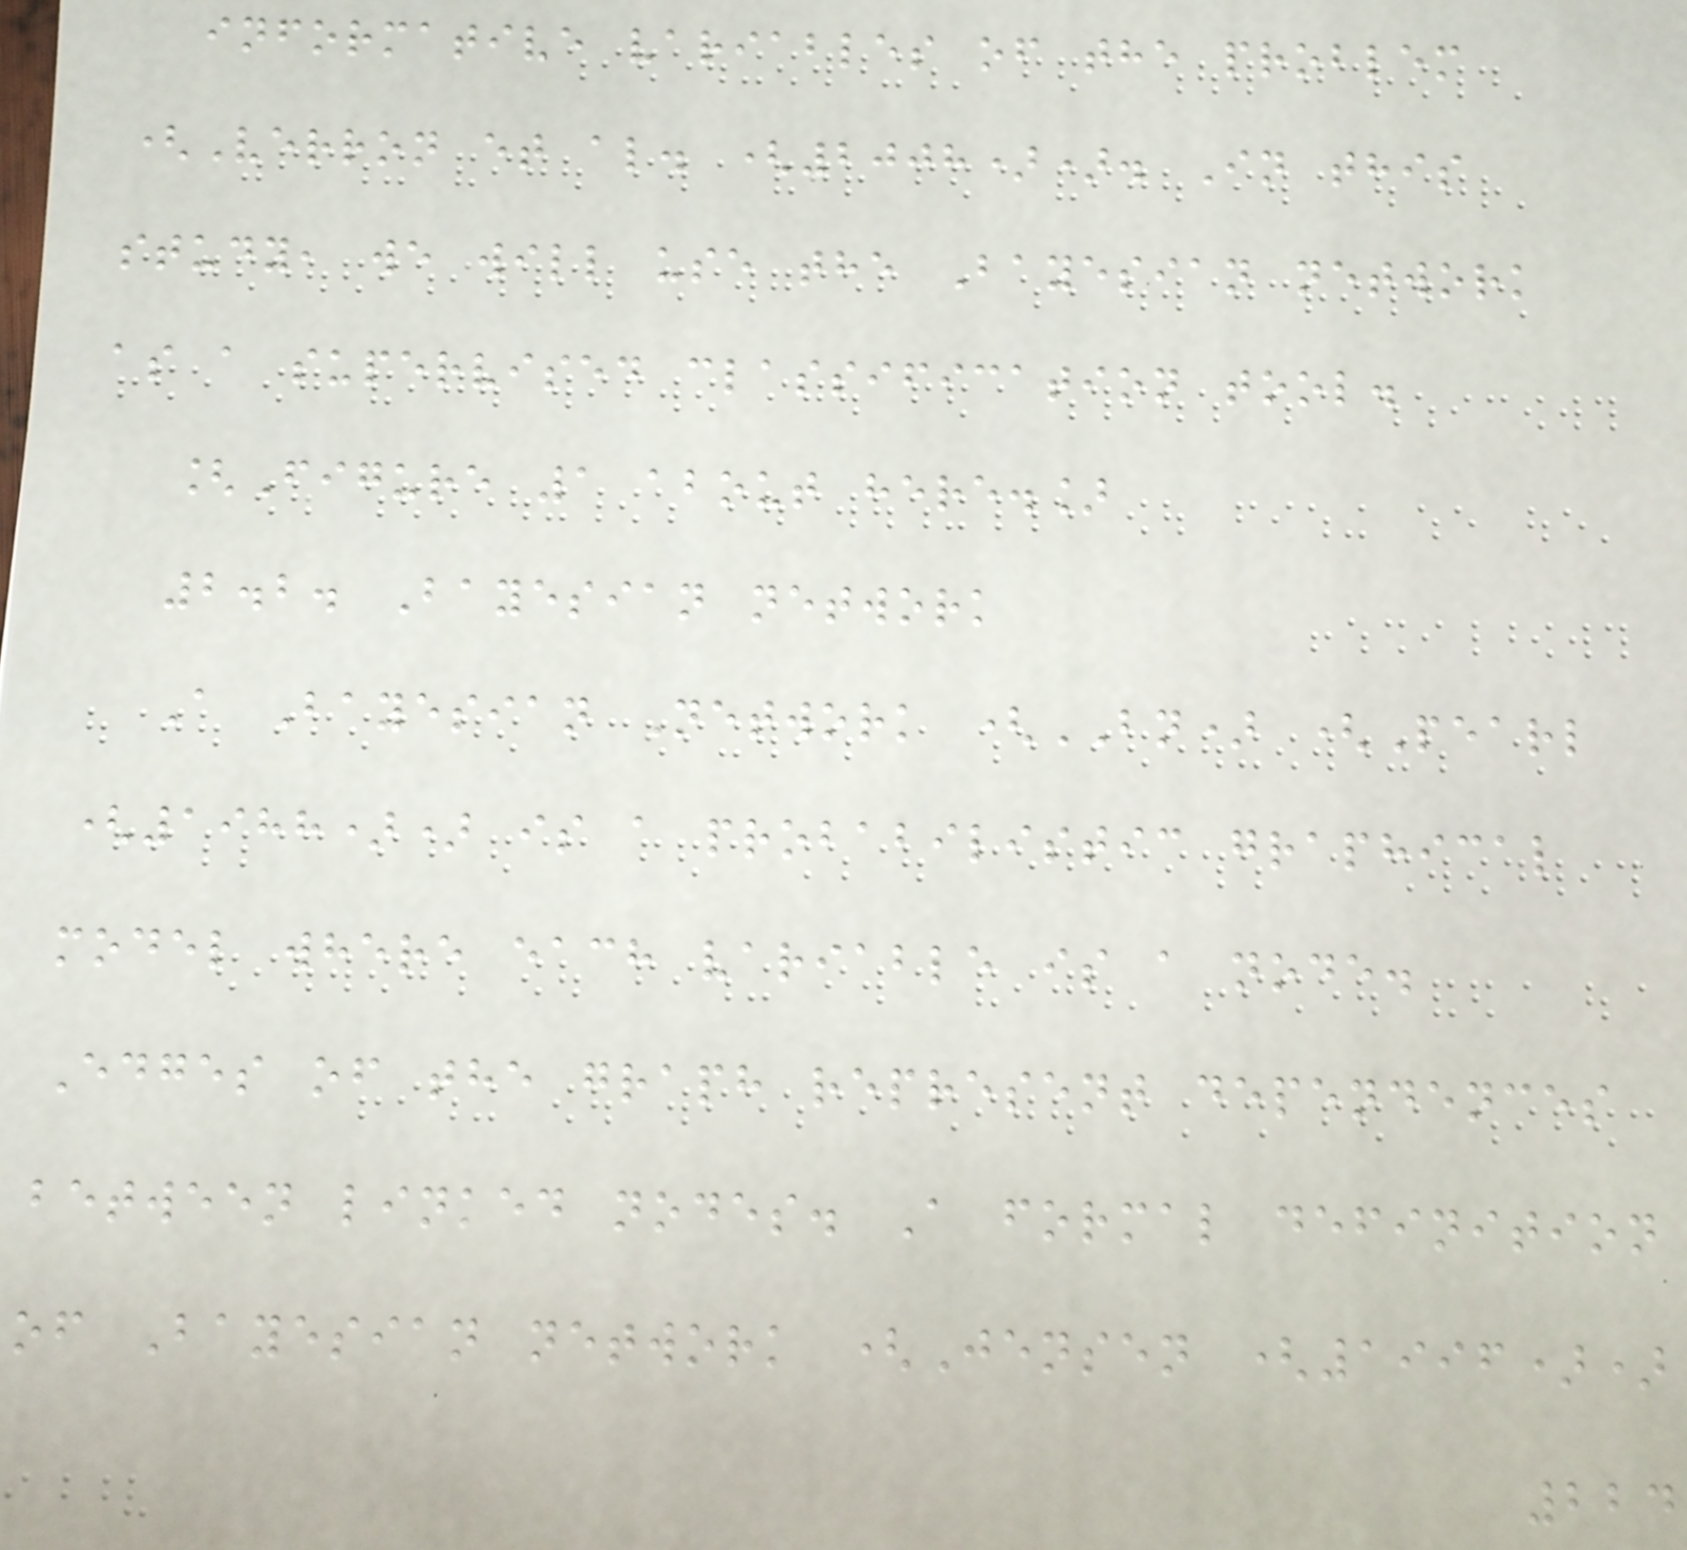informative variables of the problem
(Verron et al. (2008)). In this
study, we will use the Bayesian network
as a supervised classification tool.
[Figure 1 about here.]
2.2. Bayesian network
A Bayesian Network (BN) (Pearl
(1988)) is a probabilistic graphical
model where each variable is a node.
Edges of the graph represent dependences
between linked nodes. A formal definition
of Bayesian network (Jensen (1996))
224
